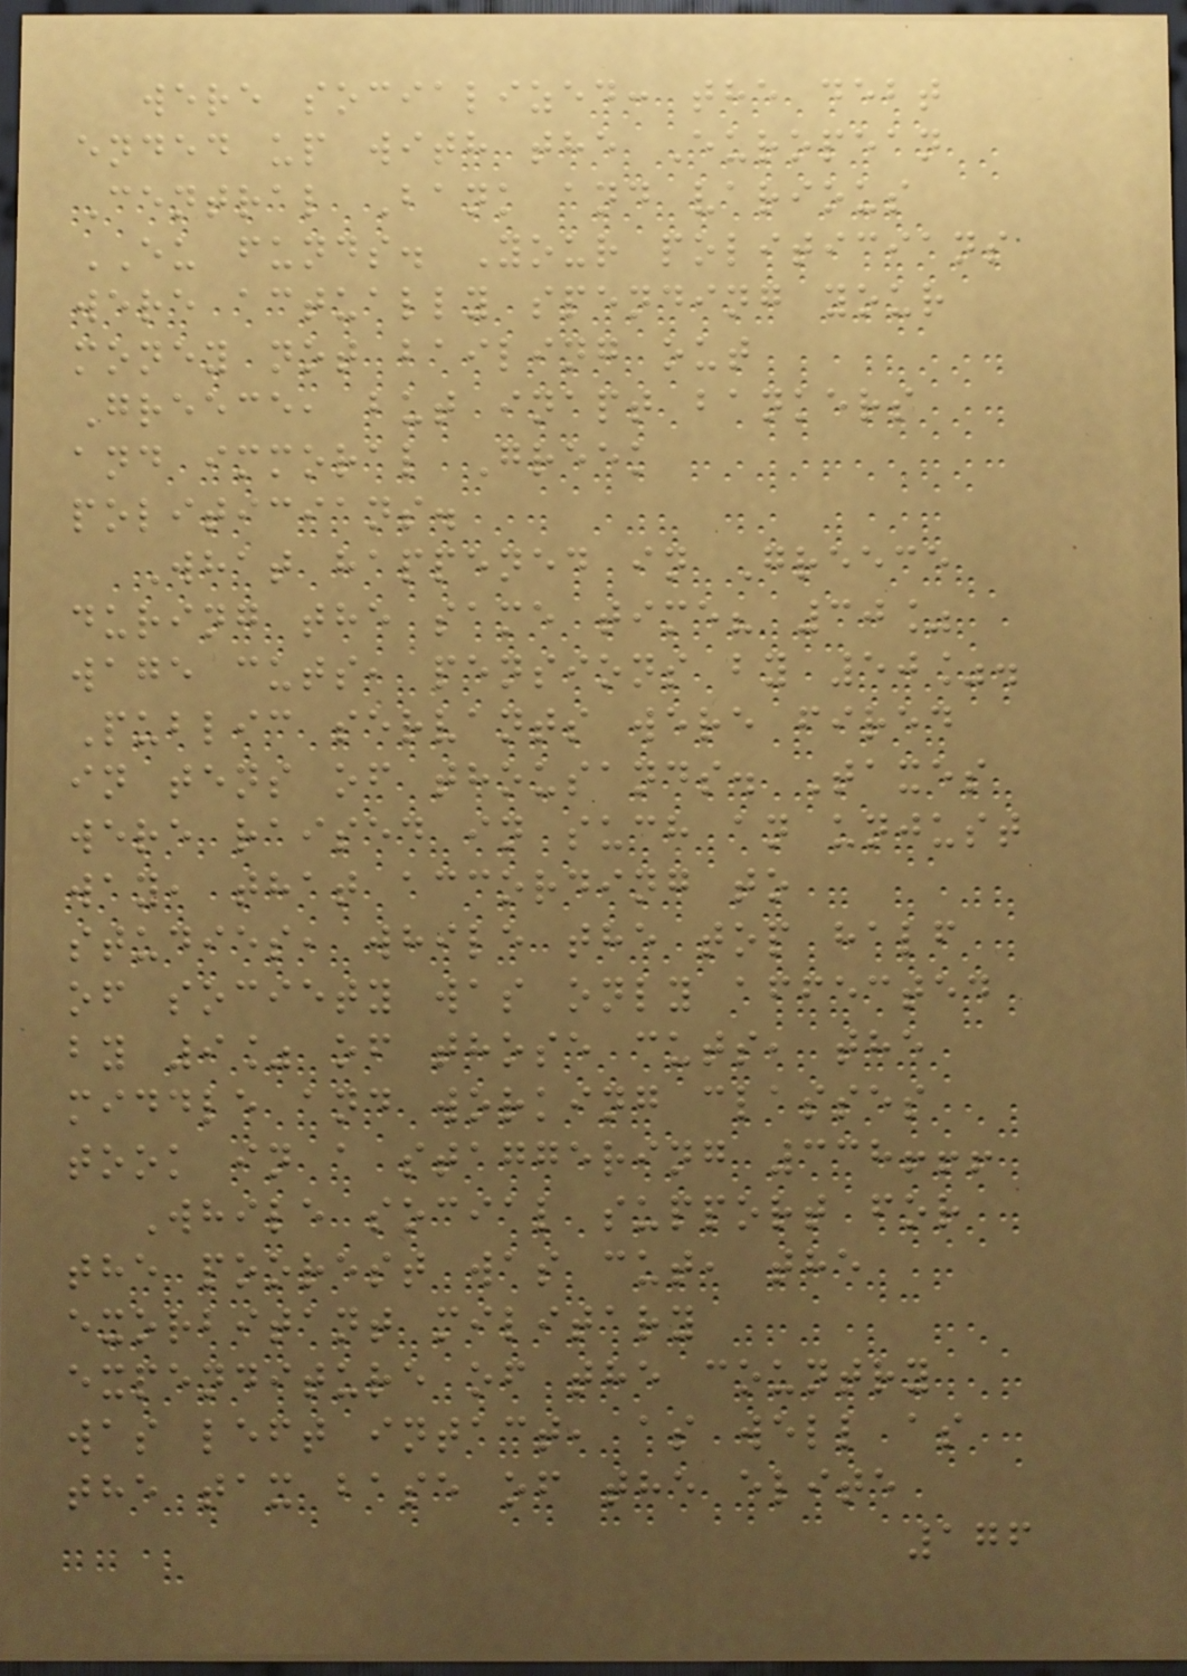were socialized: the debt
ended up with the European
Central Bank and various
EU funds. Your politicians
were actually spending your
money not bailing out
Greece, but inapt bankers
and immoral Greek
politicians.
What happened in Greece
during the same time? 30%
wage cuts, pensions by 50%.
Public servants were fired
in tens of thousands. Taxes
were raised in such an unjust
way, that according to
studies, while the top half
of society was only affected
by 9% of those cuts, the
middle and working classes
took in a staggering 338!!!
While social support for
the poorest was cut, the
exorbitant military
expenditure of the country
was left intact, as well as
the tax base of the elite
176
